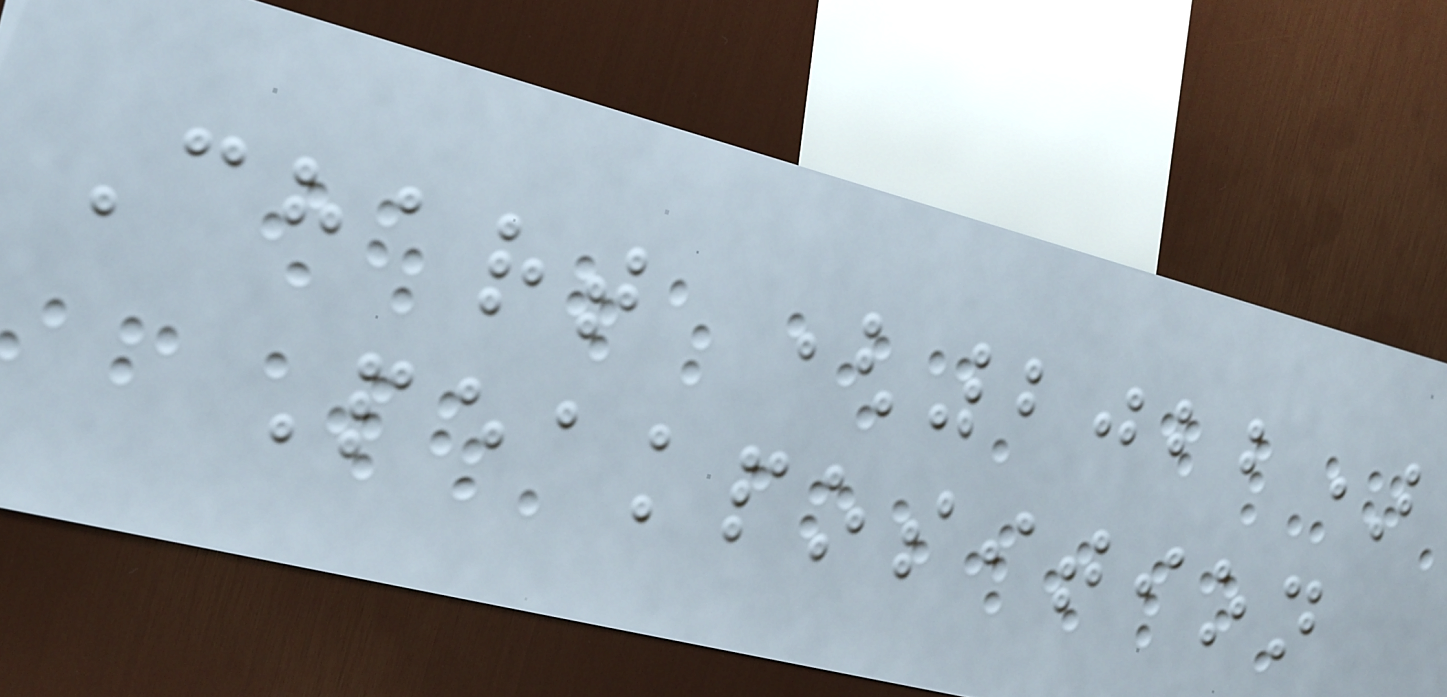Chart (2022)
Peakposition
